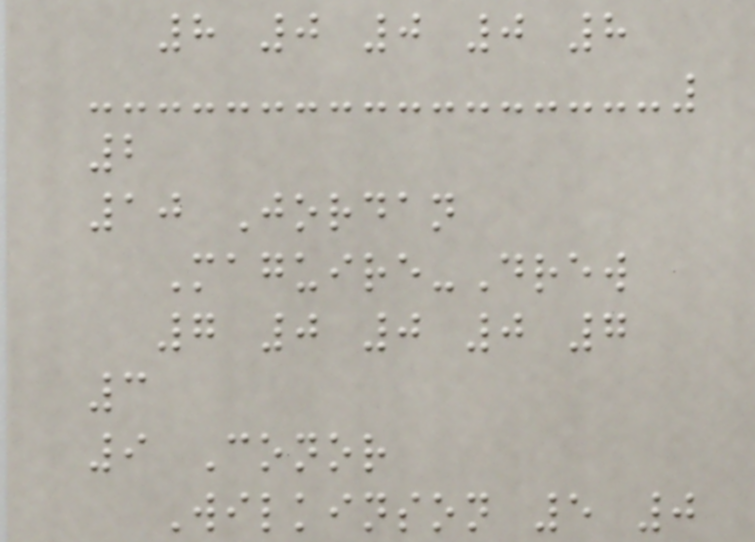8 0 0 0 8
2
10 Jordan
Maguire-Drew
7 0 0 0 7
3
9 Conor
Wilkinson 5 0
